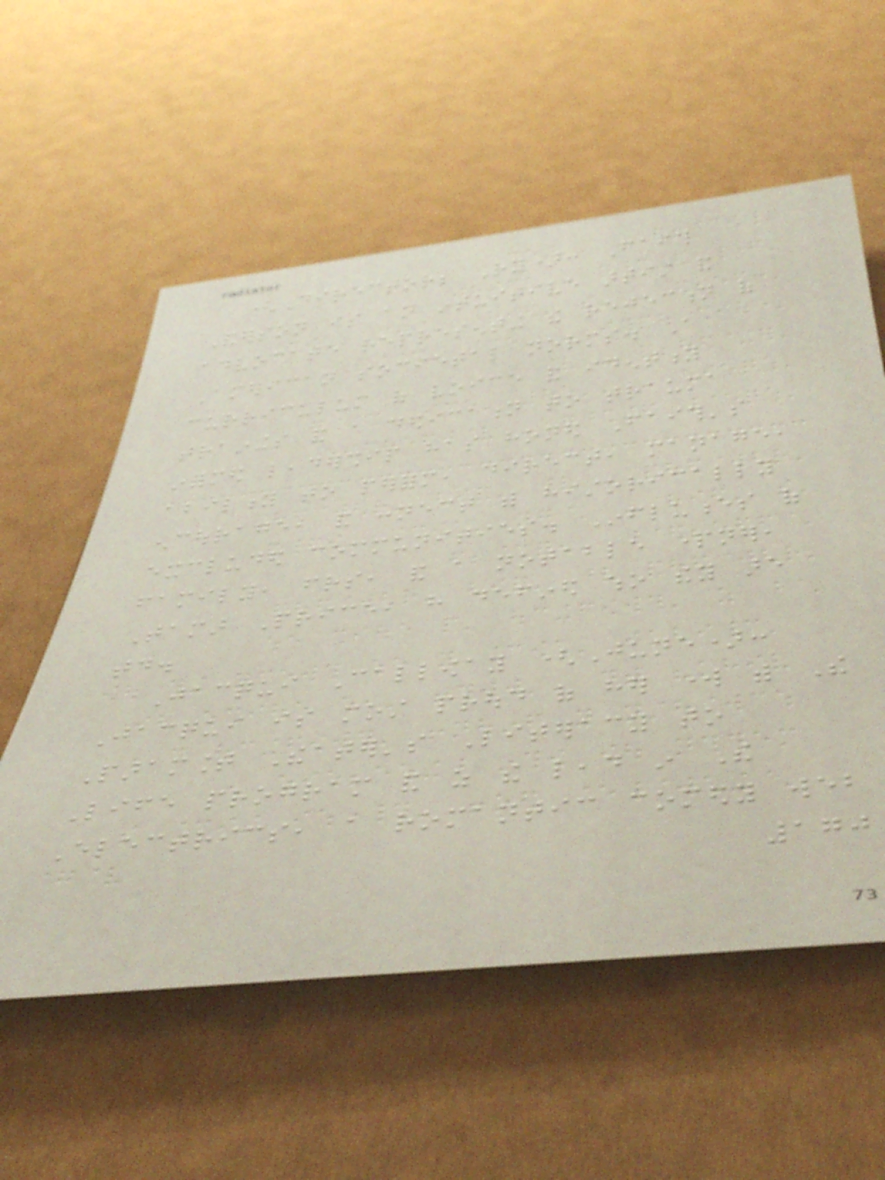(Director; Ry): Faith
Anderson is an intuitive artist and
advocate representing the rejection of
American societal norms. A
curriculum of voice and identity
trainings and a dedication to trauma
informed leadership has honed Faith's
ability to perform, direct, manage,
encourage, and connect with historically
excluded communities. Influences of
family, friends, and a notable partner,
Tamar Price, have defined who they are
today.
Jacqui Calloway (June):
Jacqui is most proud of her work with The
Paramount Theater's Literacy to
Life program and as the lead in The
Electrics, a romantic comedy web
170
